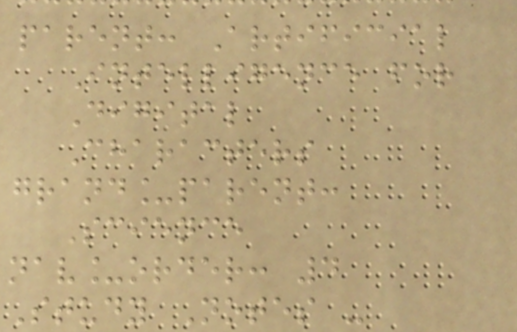parent: Artificial
Intelligence for
Digital
Characters
grand_parent:
Science
nav_order: 4
Study Notes -
